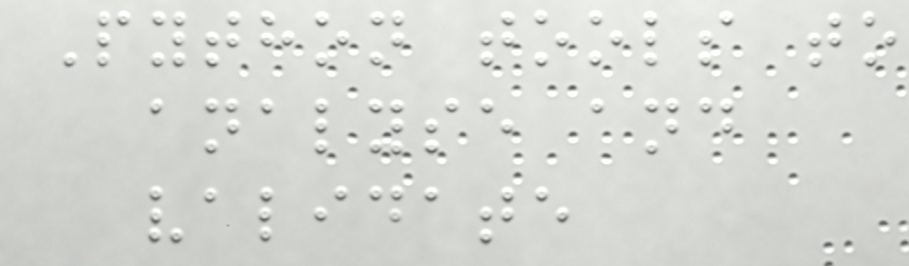Python tools to
analyse and
validate
